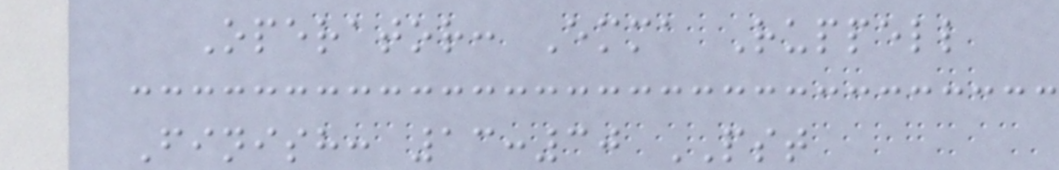Operator: Emma Ruppell
Finish: 13:30 PST
